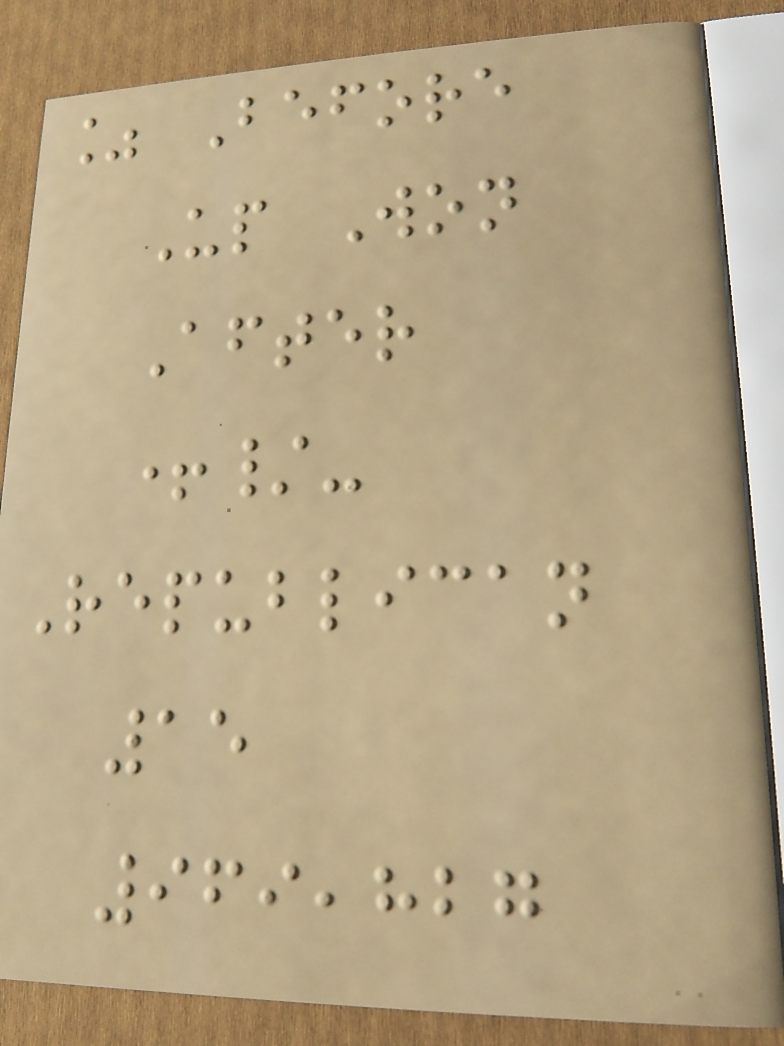% Before
Up Won
After
+/-
Republican
15
969,827
